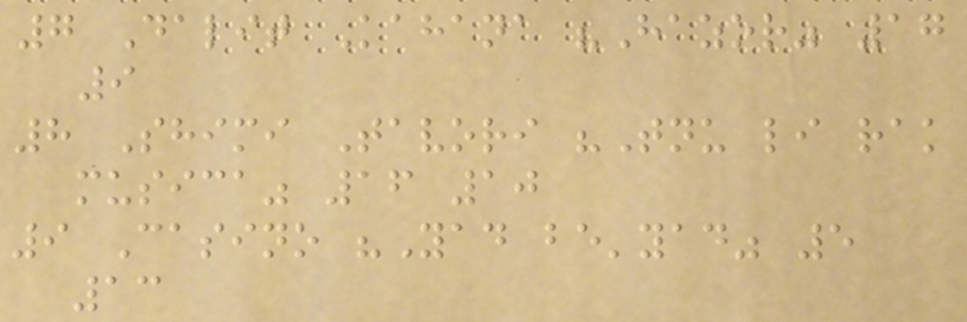7 Dalit Kahana "Hazor" 17
9
8 Shimi Tavori "Tnu li rak
musica" 16 10
9 Casino "Yad be'yad" 5
13
